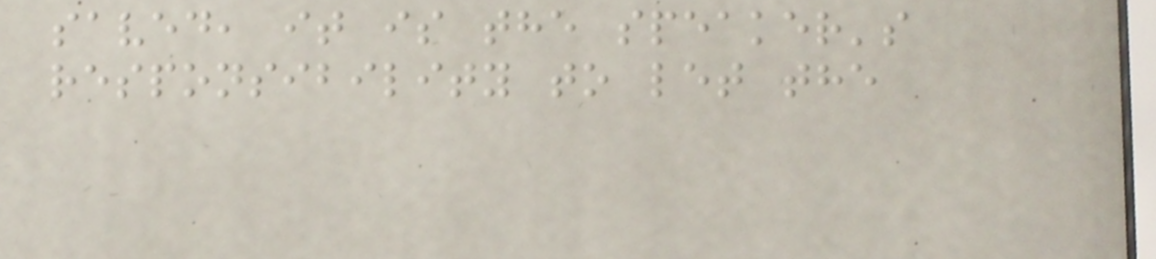saved, it is the speaker's
responsibility to let the
